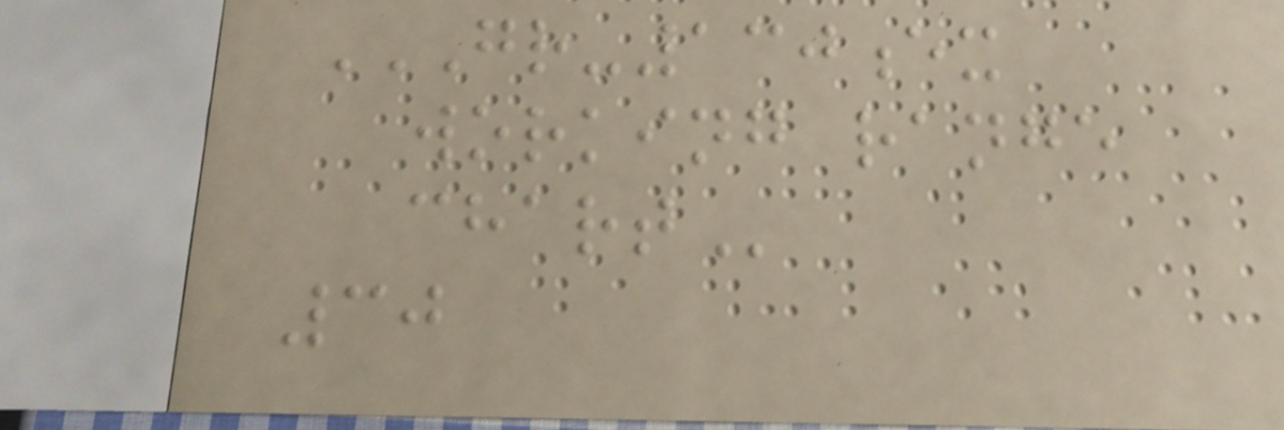GR-130EX
WORKING RANGE
CHART
30
